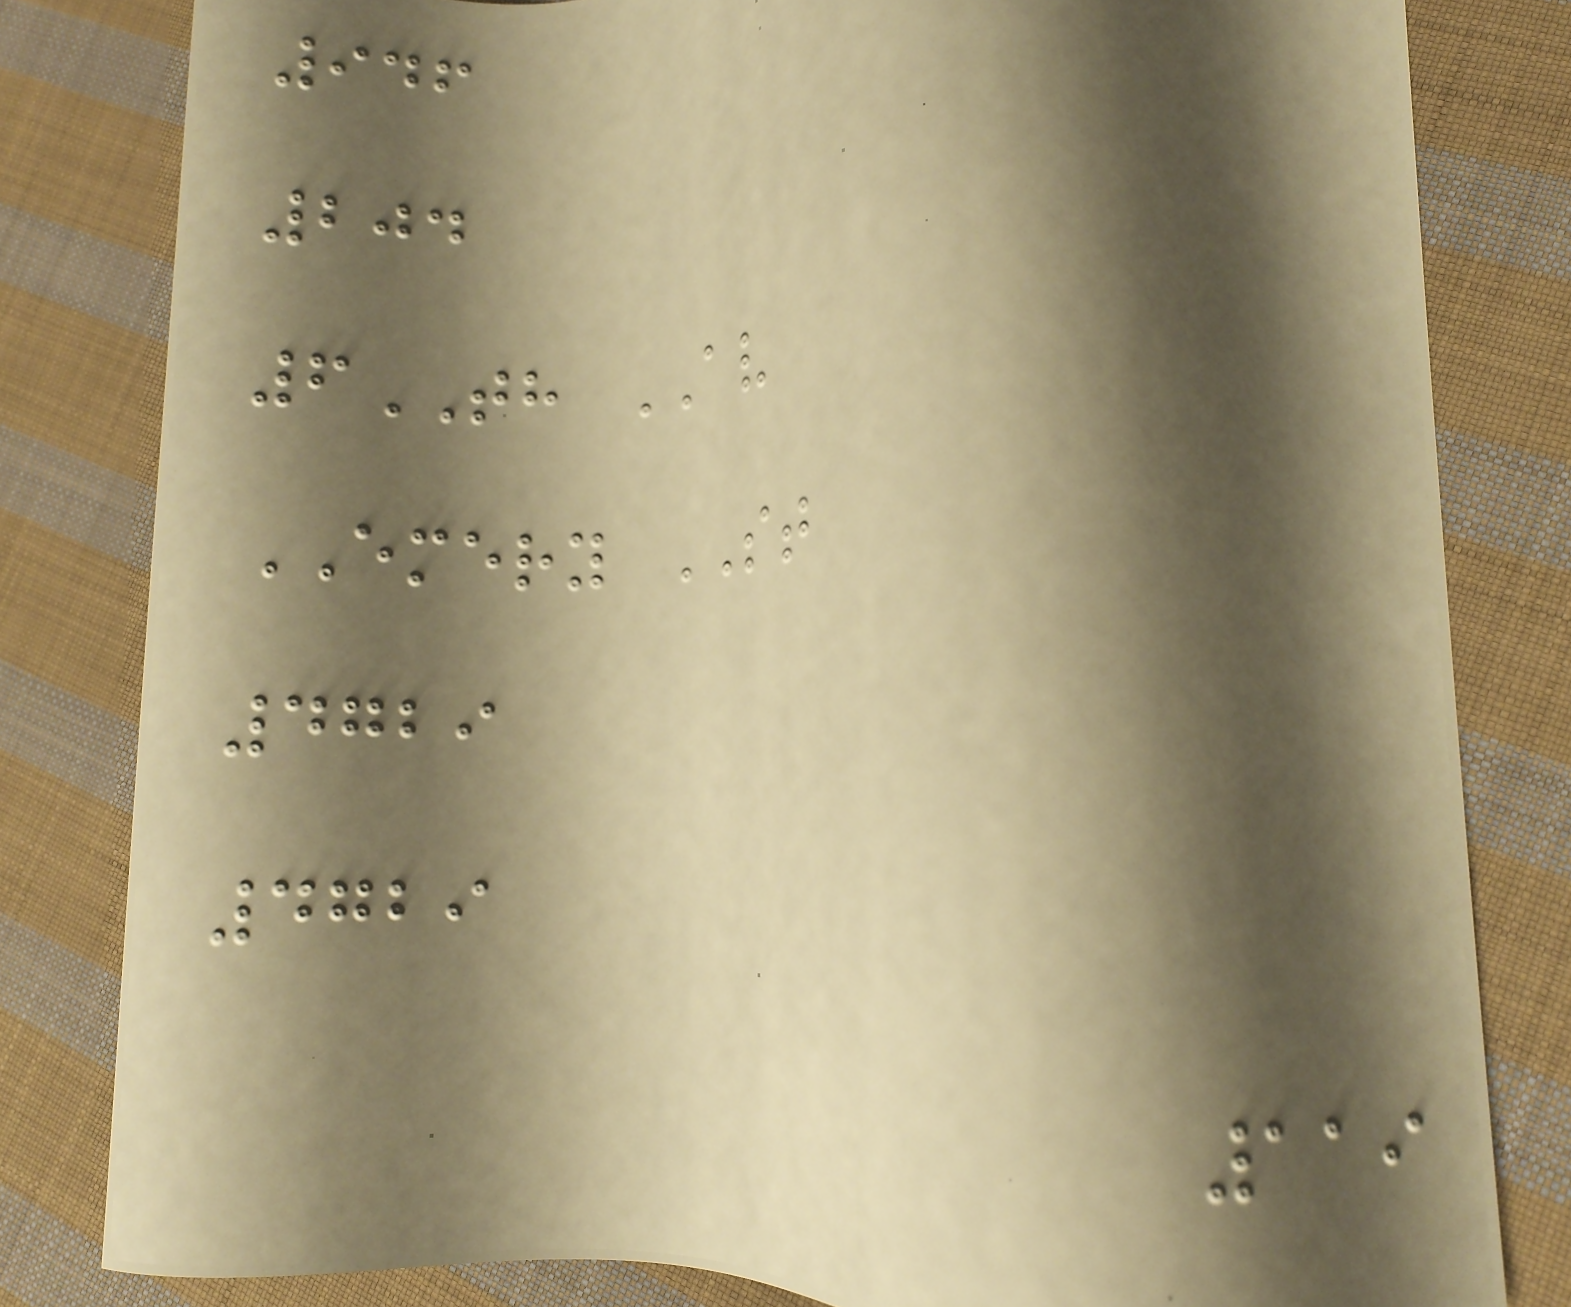946
204
6TH AV
EMERY ST
4729
4729
119
